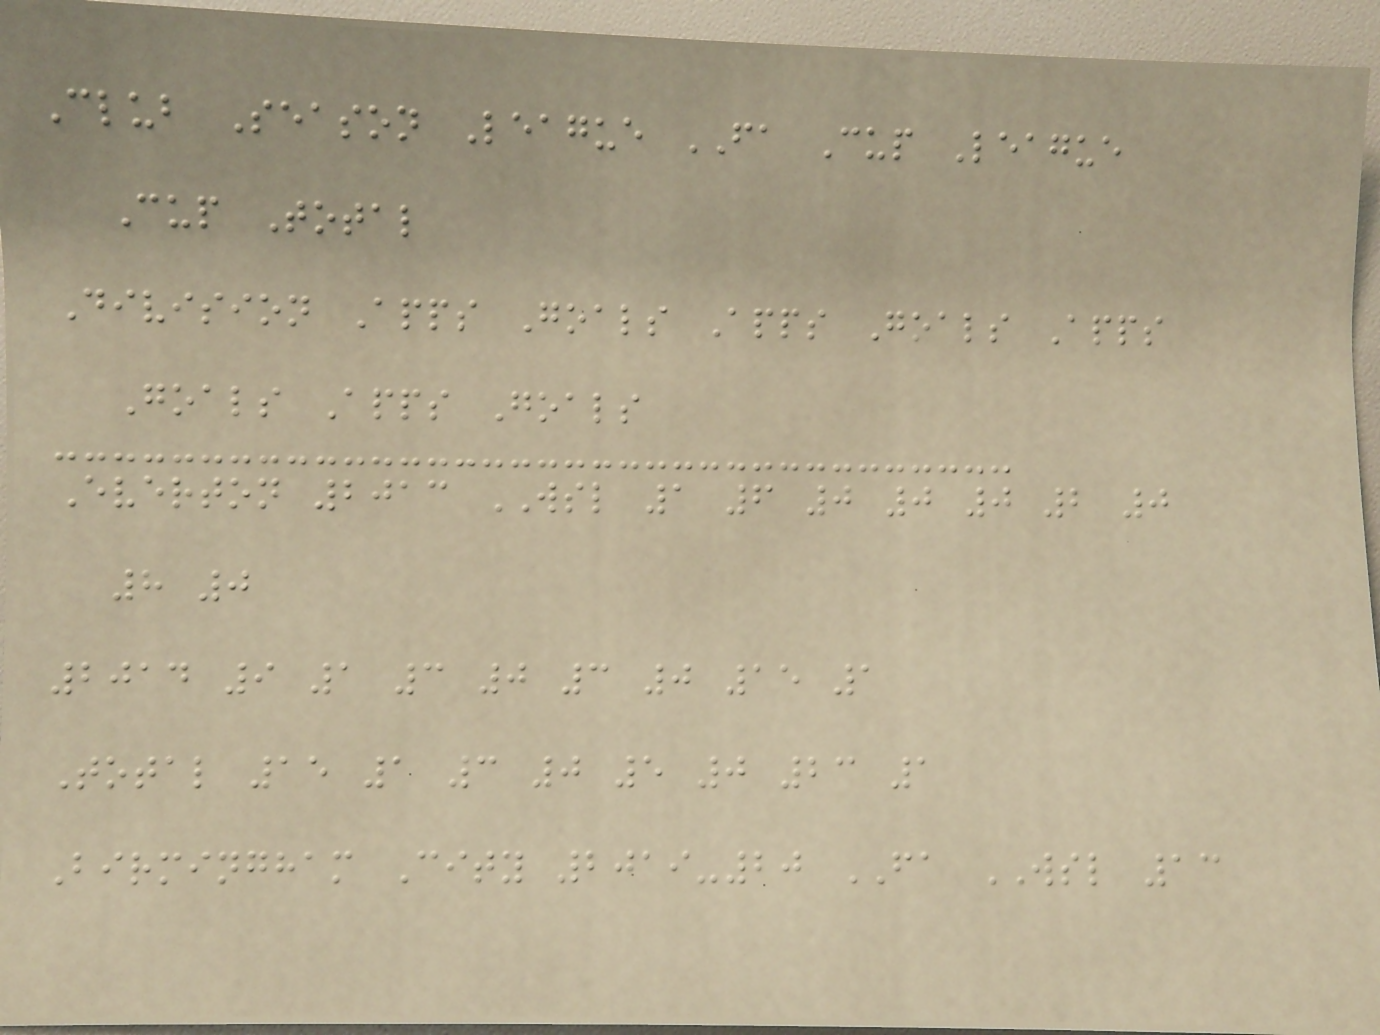Club Season League FA Cup League
Cup Total
Division Apps Goals Apps Goals Apps
Goals Apps Goals
Everton 2013 WSL 1 6 0 0 0 2 0
8 0
2014 9 1 3 0 3 0 15 1
Total 15 1 3 0 5 0 23 1
Birmingham City 2019-20 FA WSL 13
